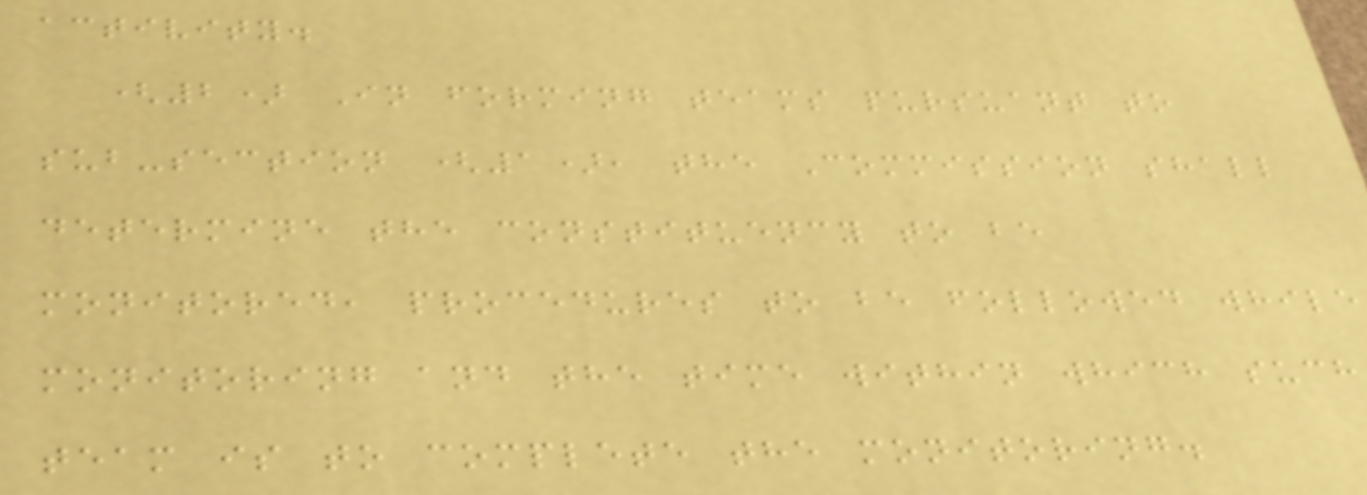activity.
(2) In forming teams pursuant to
sub-section (1), the Commission shall
determine the constituency to be
monitored, procedures to be followed while
monitoring and the time within which such
team is to complete the monitoring.
